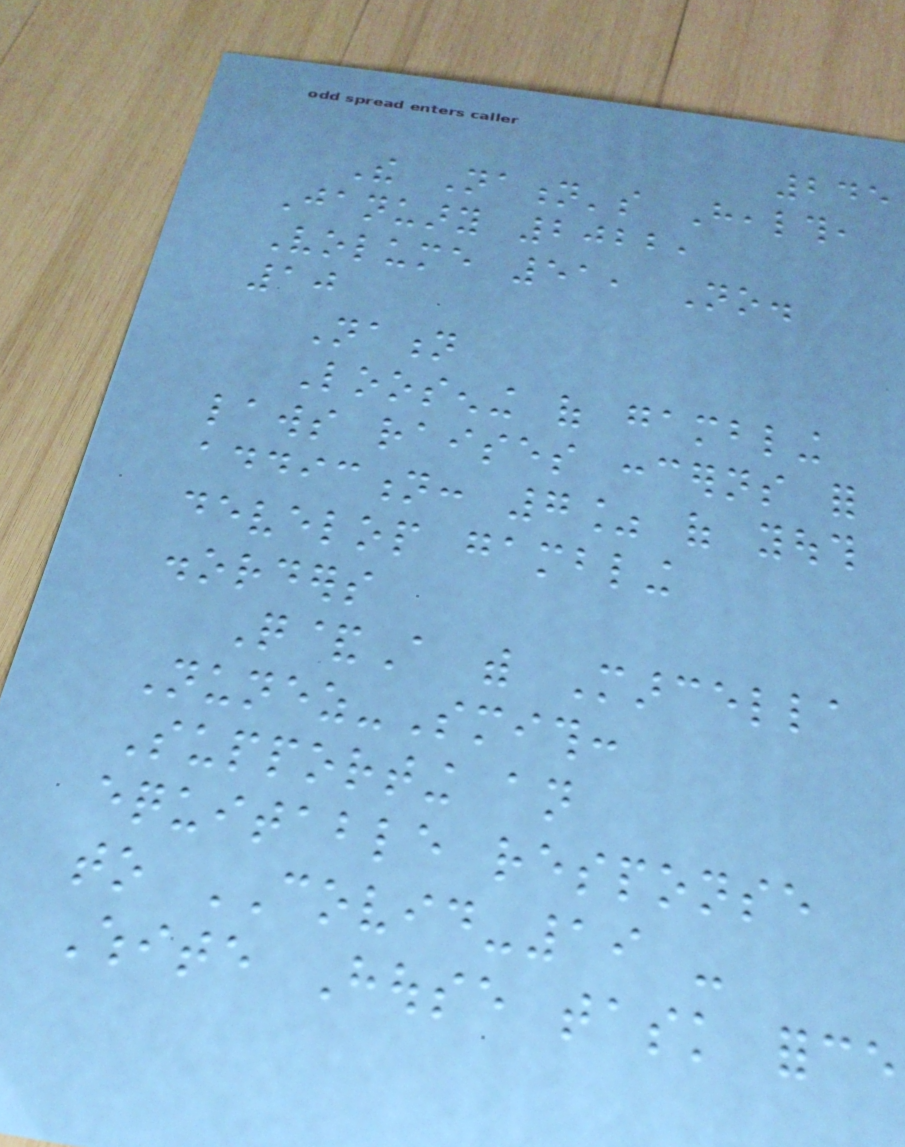245
The Nation's Health,
January 2022,
Volume 51, No.
10
Nation
Loosening of gambling
laws raises concerns for
addiction: 7% of youth
develop gambling
disorders
Q&A with Marcella
Nunez-Smith:
Supporting an
equitable response
to COVID-19 -
White House task force
